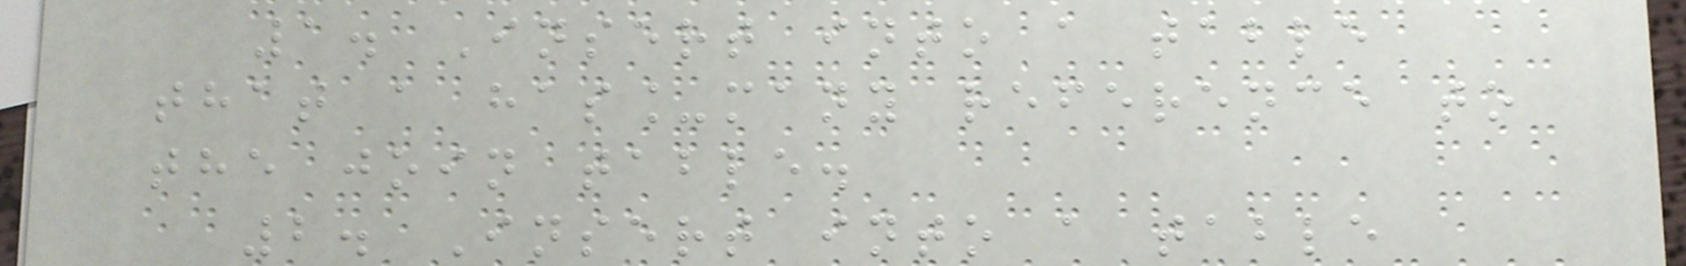1. Insert into a table
that a has_many reference to
the join table.
2. Insert into a table
